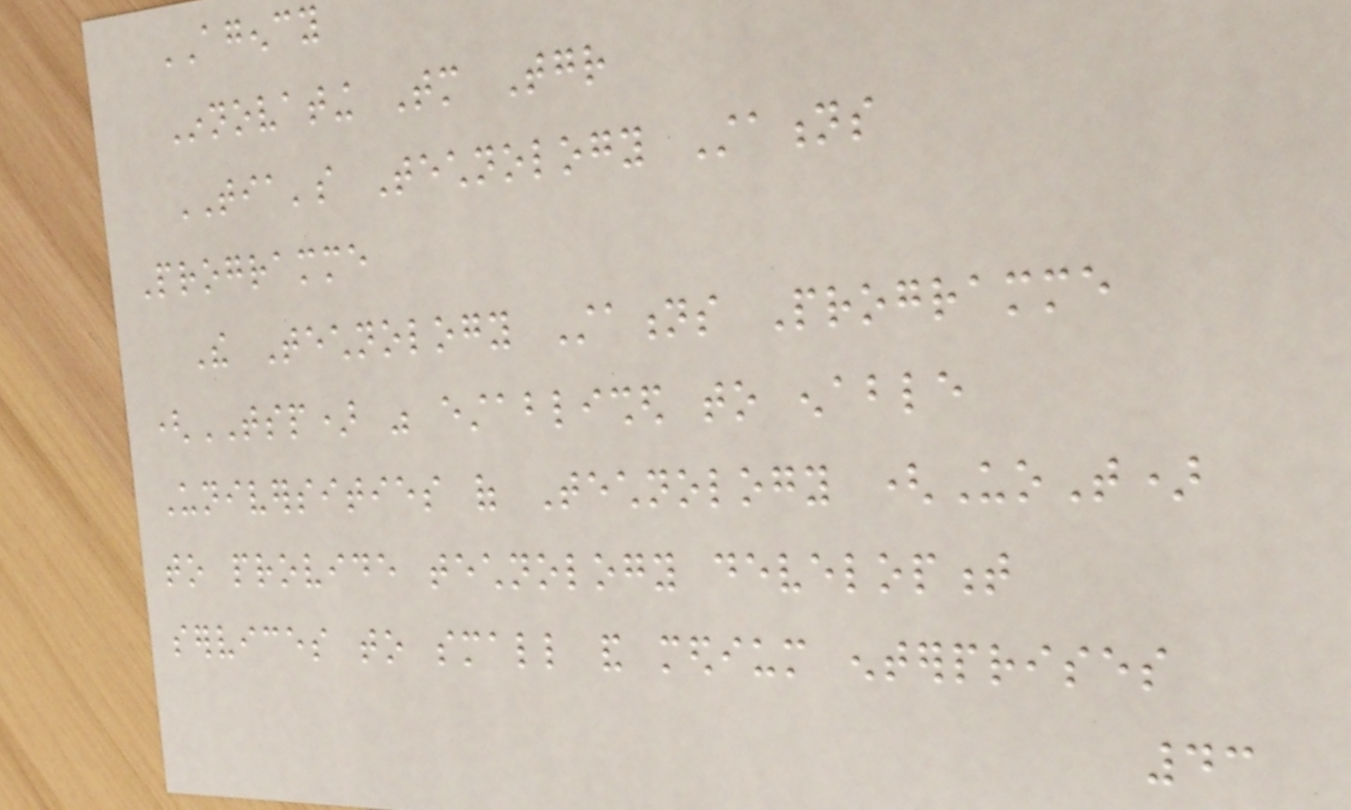AGENCY
Innovating Tomorrow Together
TIA's Technology Stations
Programme
The Technology Stations Programme
(TSP) was established to enable
Universities of Technology (UoT)
to provide technology development
services to small and medium enterprises
43
